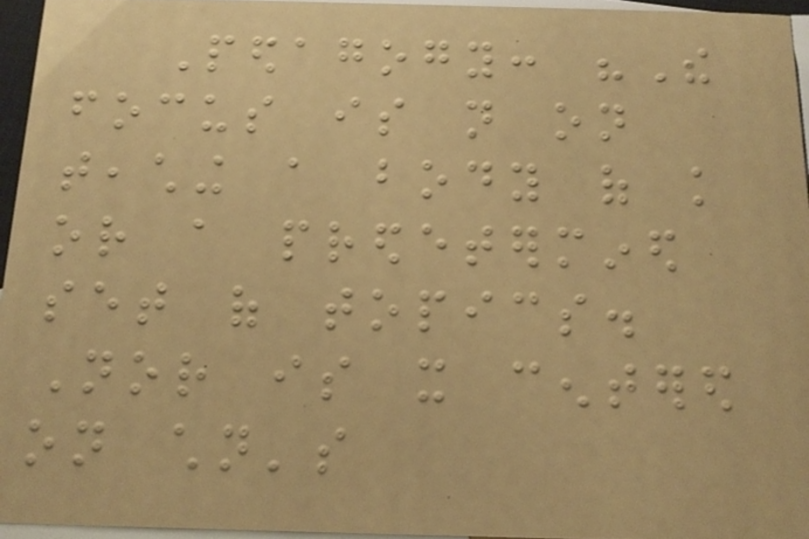Pedagogy: "The
focus is not on
teaching a body of knowledge
or a predetermined
set of topics.
Nor is it centered
on children's
